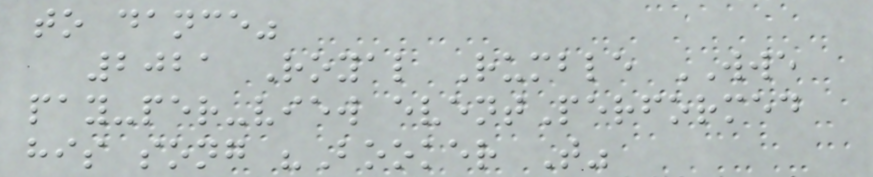to dance"
2021 Royal Rumble WWE
pay-per-view eventPerformed
his song "Booker T"
